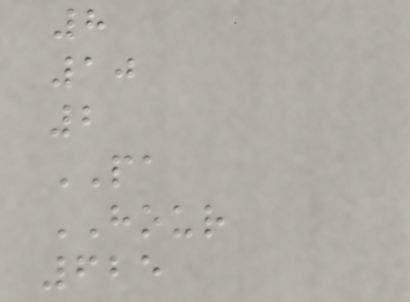8
10
2
PA
HOUR
625
